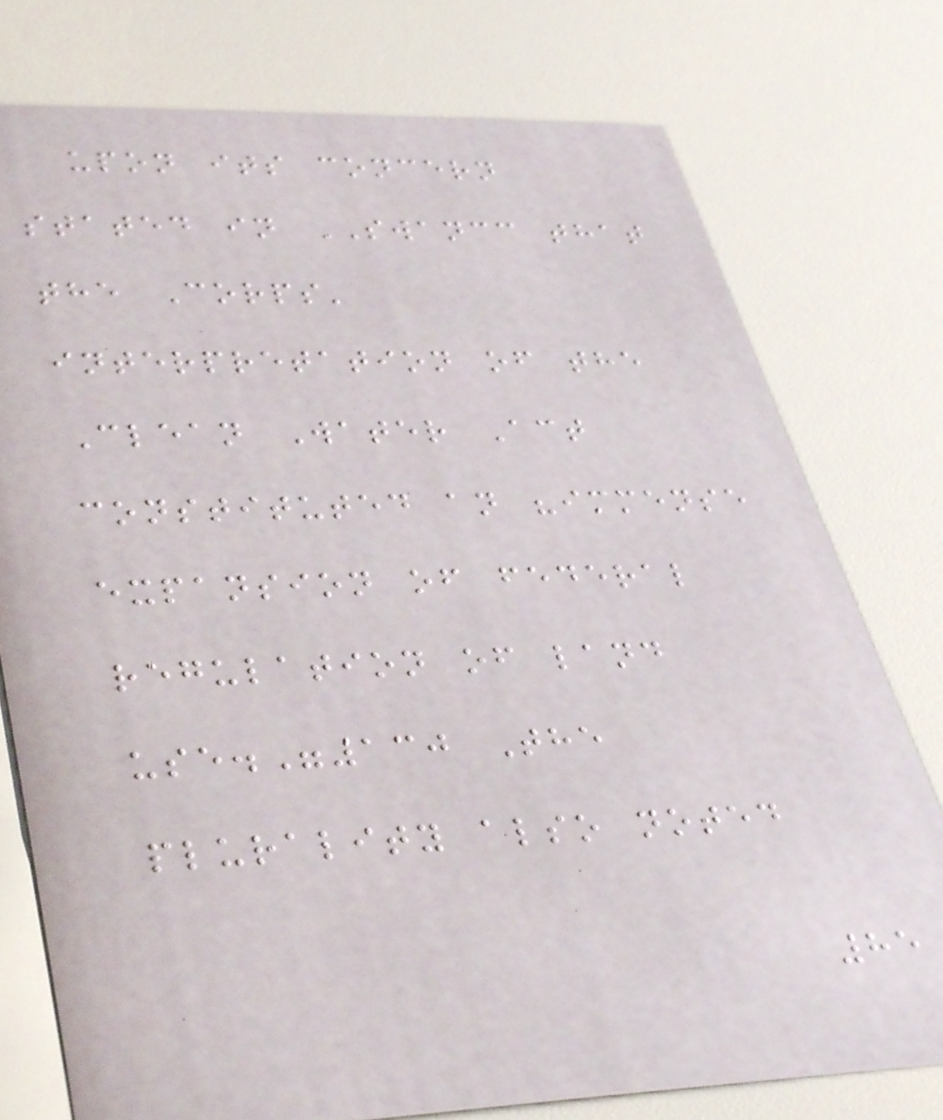upon its concern
stated in SWANCC that
the Corps'
interpretation of the
Clean Water Act
constituted an "immense
expansion of federal
regulation of land
use."130 The
plurality also noted
85
